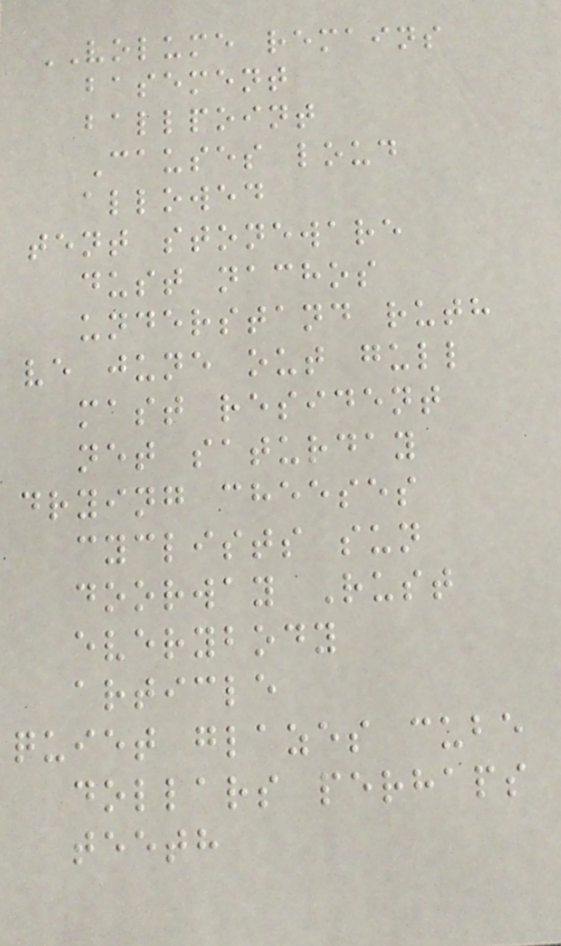VOLUME remains
basement
ballpoint
Causes loud
allowed
tent stoneware
dust nachos
understand ruth
ve june out gull
mast resident
net saturday
drying cheeses
cyclists sun
doorway Rust
everybody
article
quiet glazes cube
dollars perhaps
teeth
